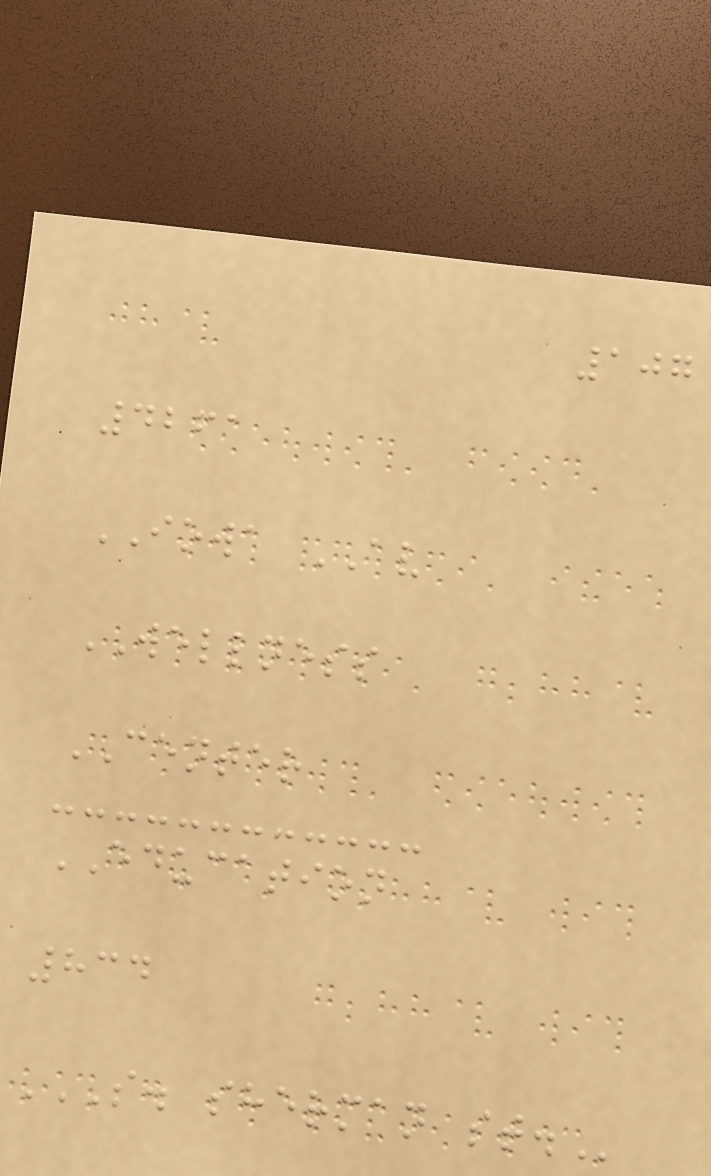107
4261
IOWA AV
WELLNESS
CENTER
EDUCATION
834
S. SHERMAN ST.
